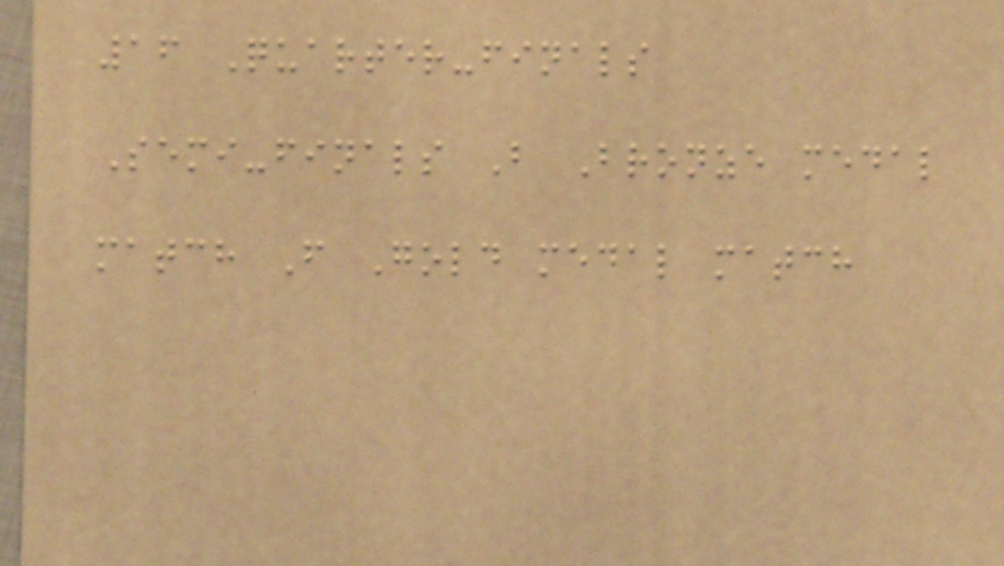16 Quarter-finals
Semi-finals B Bronze medal
match F Gold medal match
